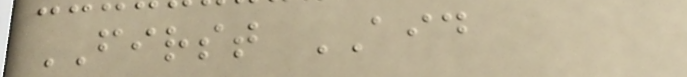FIRST AID
